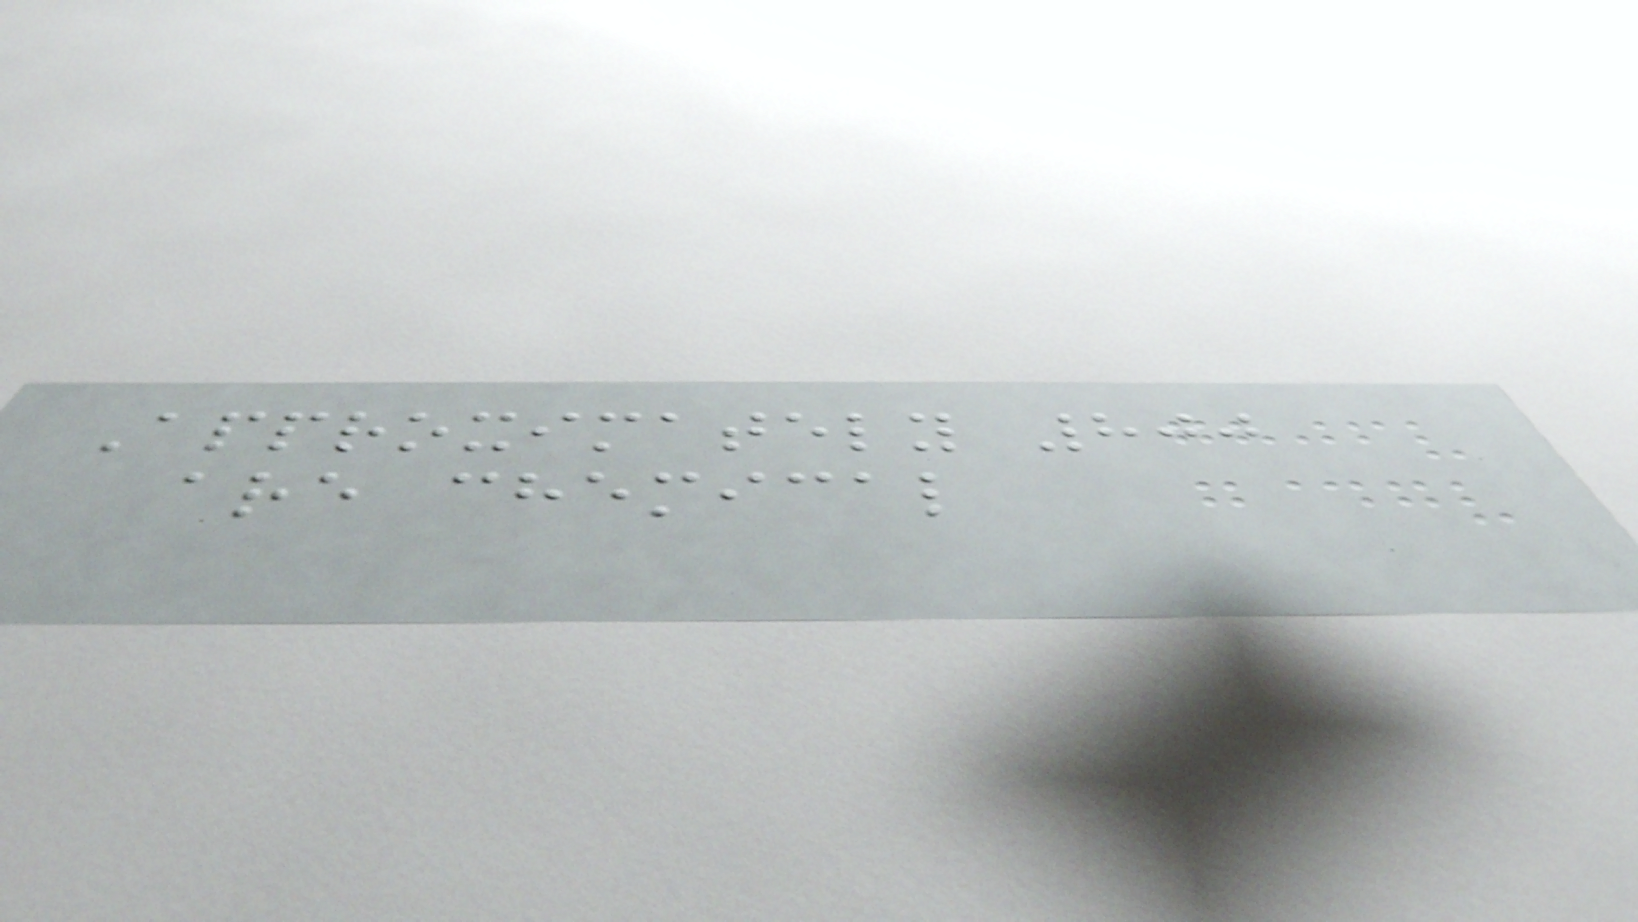Approximately 800
are chemical
